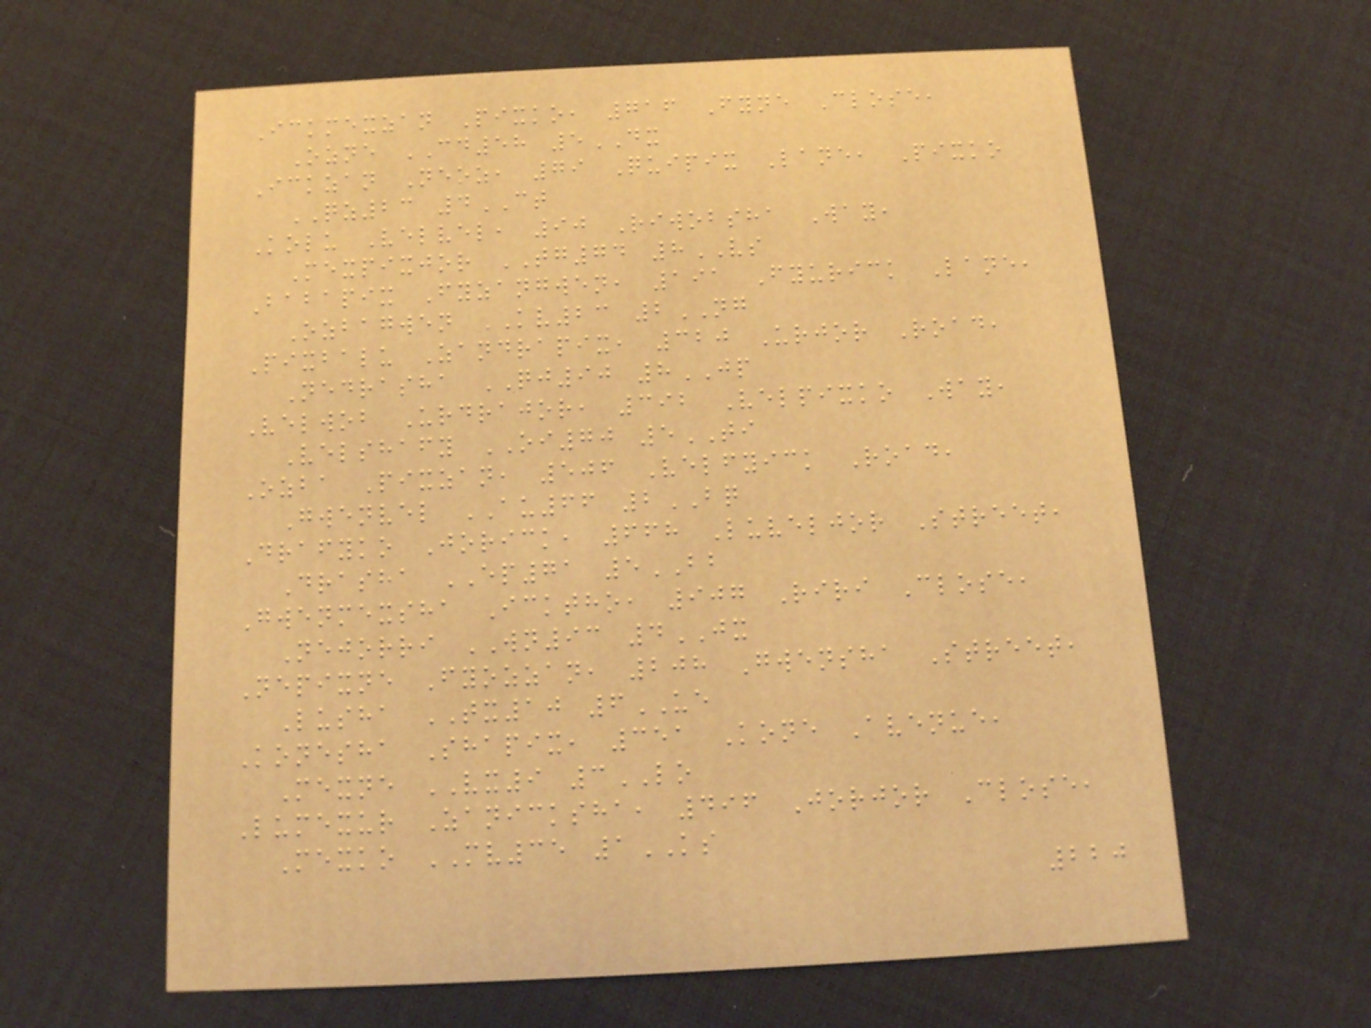Ickmexzan Pixko, 716 Fyne Close,
Ozne CD58 5DX
Ickzan Neoz, 79 Quipix Lane, Pixko
QZ23 4CT
Kolu Velvel, 90 Riwobsha Way,
Mexpixjor TG74 8VS
Babapix Fyzangwen, 191 Fyurick Lane,
Ozbagwen KV23 2NG
Pixbalu Zandrapix, 320 Urjor Road,
Nedrasha QJ90 8JP
Velwob Urdrajor, 392 Velpixko Way,
Velshafy OI70 5TI
Ozba Pixzan, 506 Velfyick Road,
Gwenvel AU66 2BQ
Drafyko Jorick, 668 Luveljor Street,
Drasha EP71 5BB
Gwenmexsha Icktho, 907 Riri Close,
Nejorri WN93 4JX
Nepixne Fyozzan, 208 Gwensha Street,
Lusha TX10 6UE
Konesha Shapix, 351 Kone Avenue,
Mexne VX9 3LO
Lumexur Zanicksha, 496 Jorjor Close,
Mexko MV35 1KS
220
